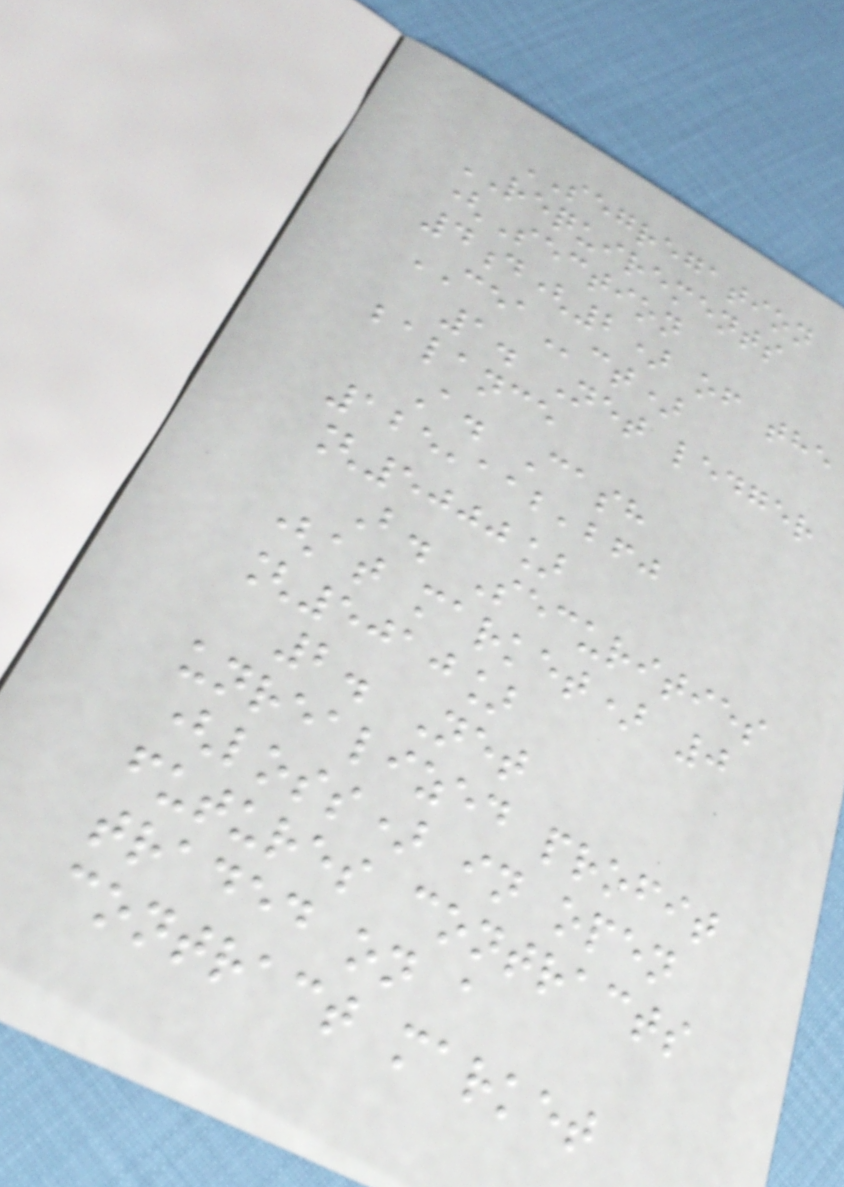SEGREGATION
REQUIREMENTS
(Section
4d(2) of the
CEAct)
1. Net ledger
balance
A. Cash
125,112,260
[5000]
B. Securities
(at market) 0
[5010]
2. Net
unrealized profit
(loss) in open
futures contracts
traded on a
contract market
